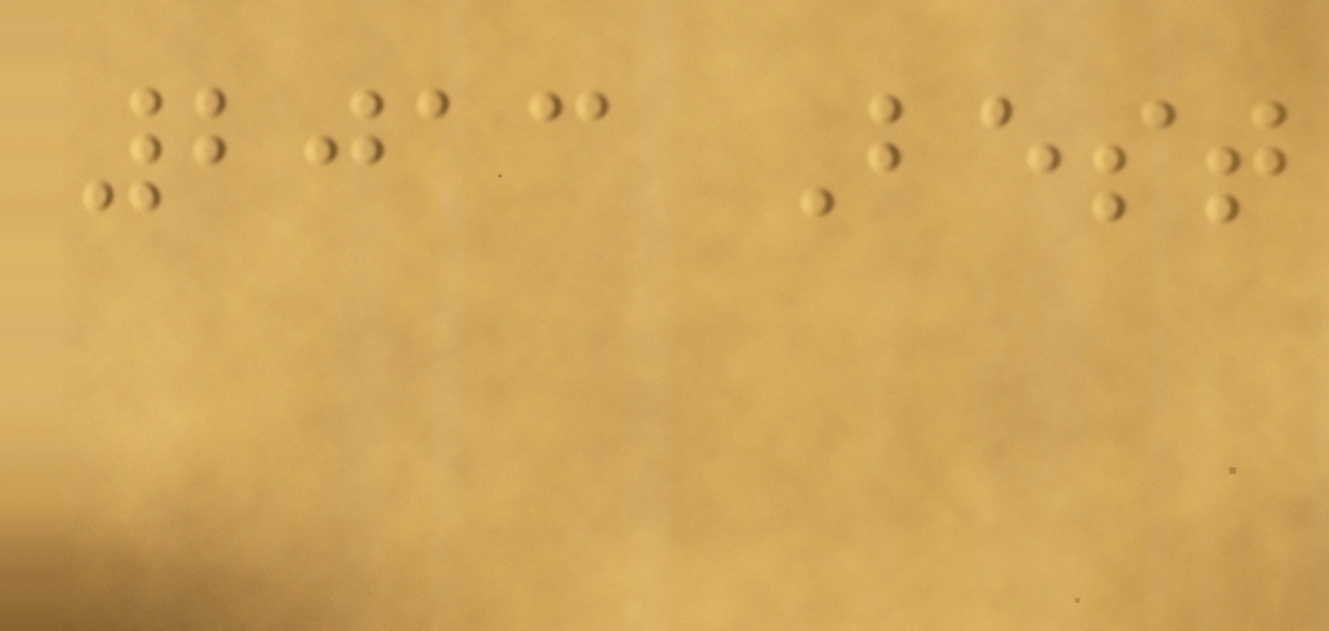2013 Best
